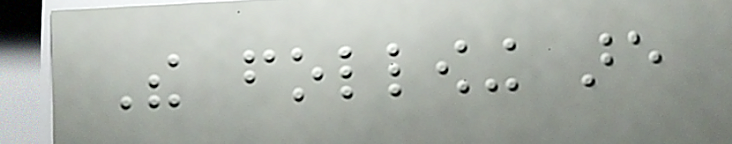The following are
